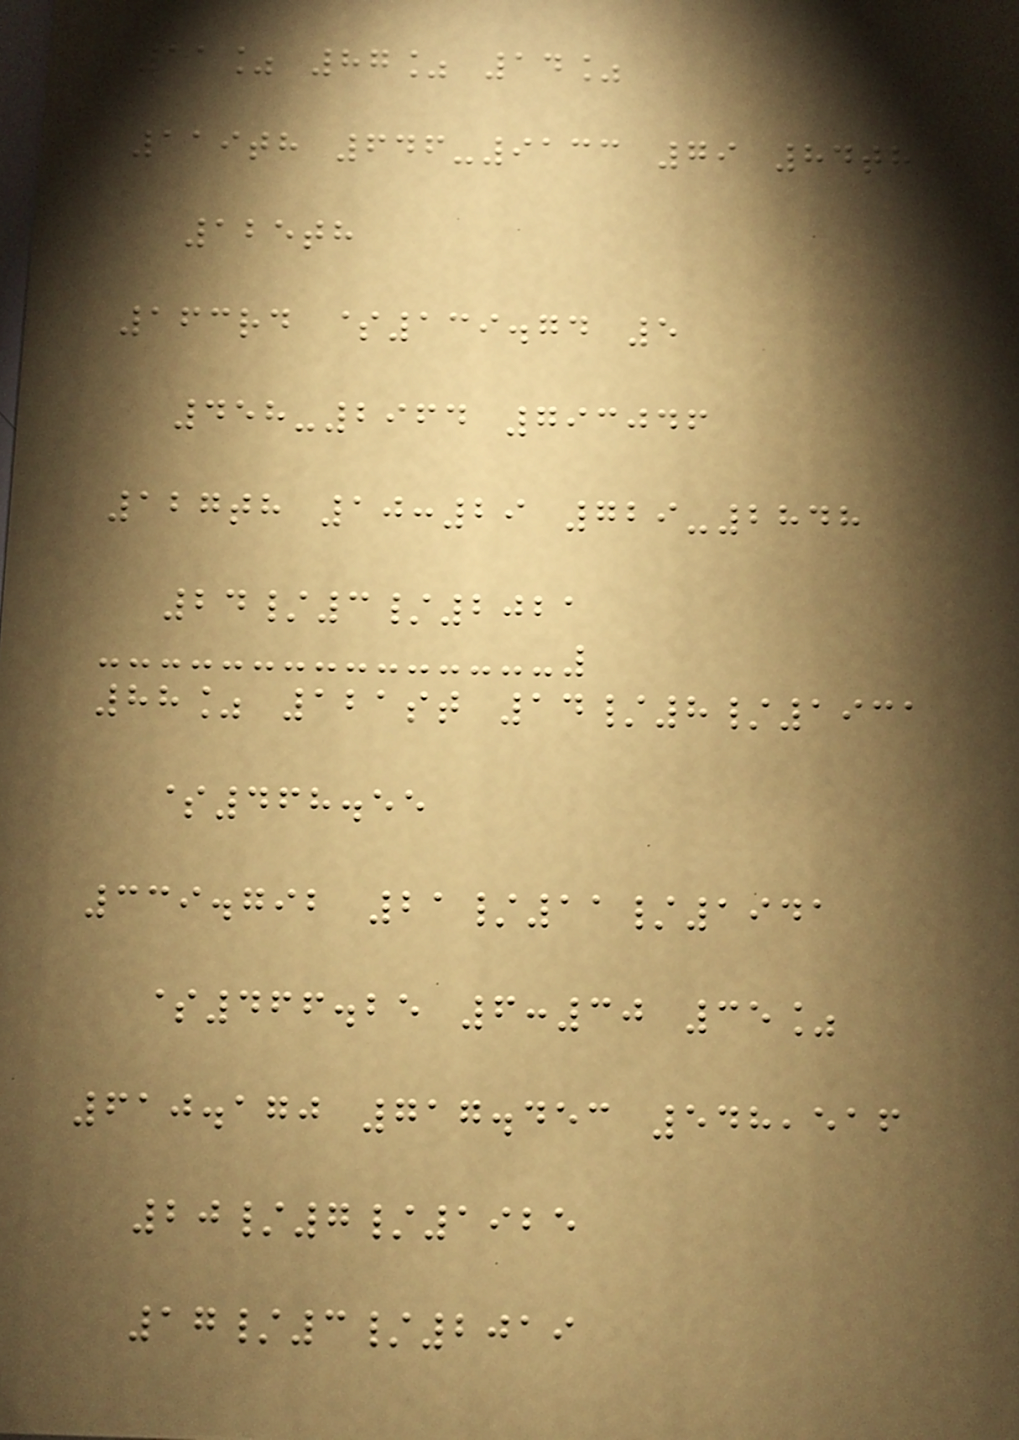11% 87% 14%
119th 646-9133 79 84th
125th
163rd $139.74 5
458-2964 793046
127th 10:29 729-2848
24/3/2021
88% 121st 14/8/1931
$468.55
339.792 21/11/1941
$466.25 6:30 35%
610.170 717.453 548,516
20/7/1925
17/3/2019
